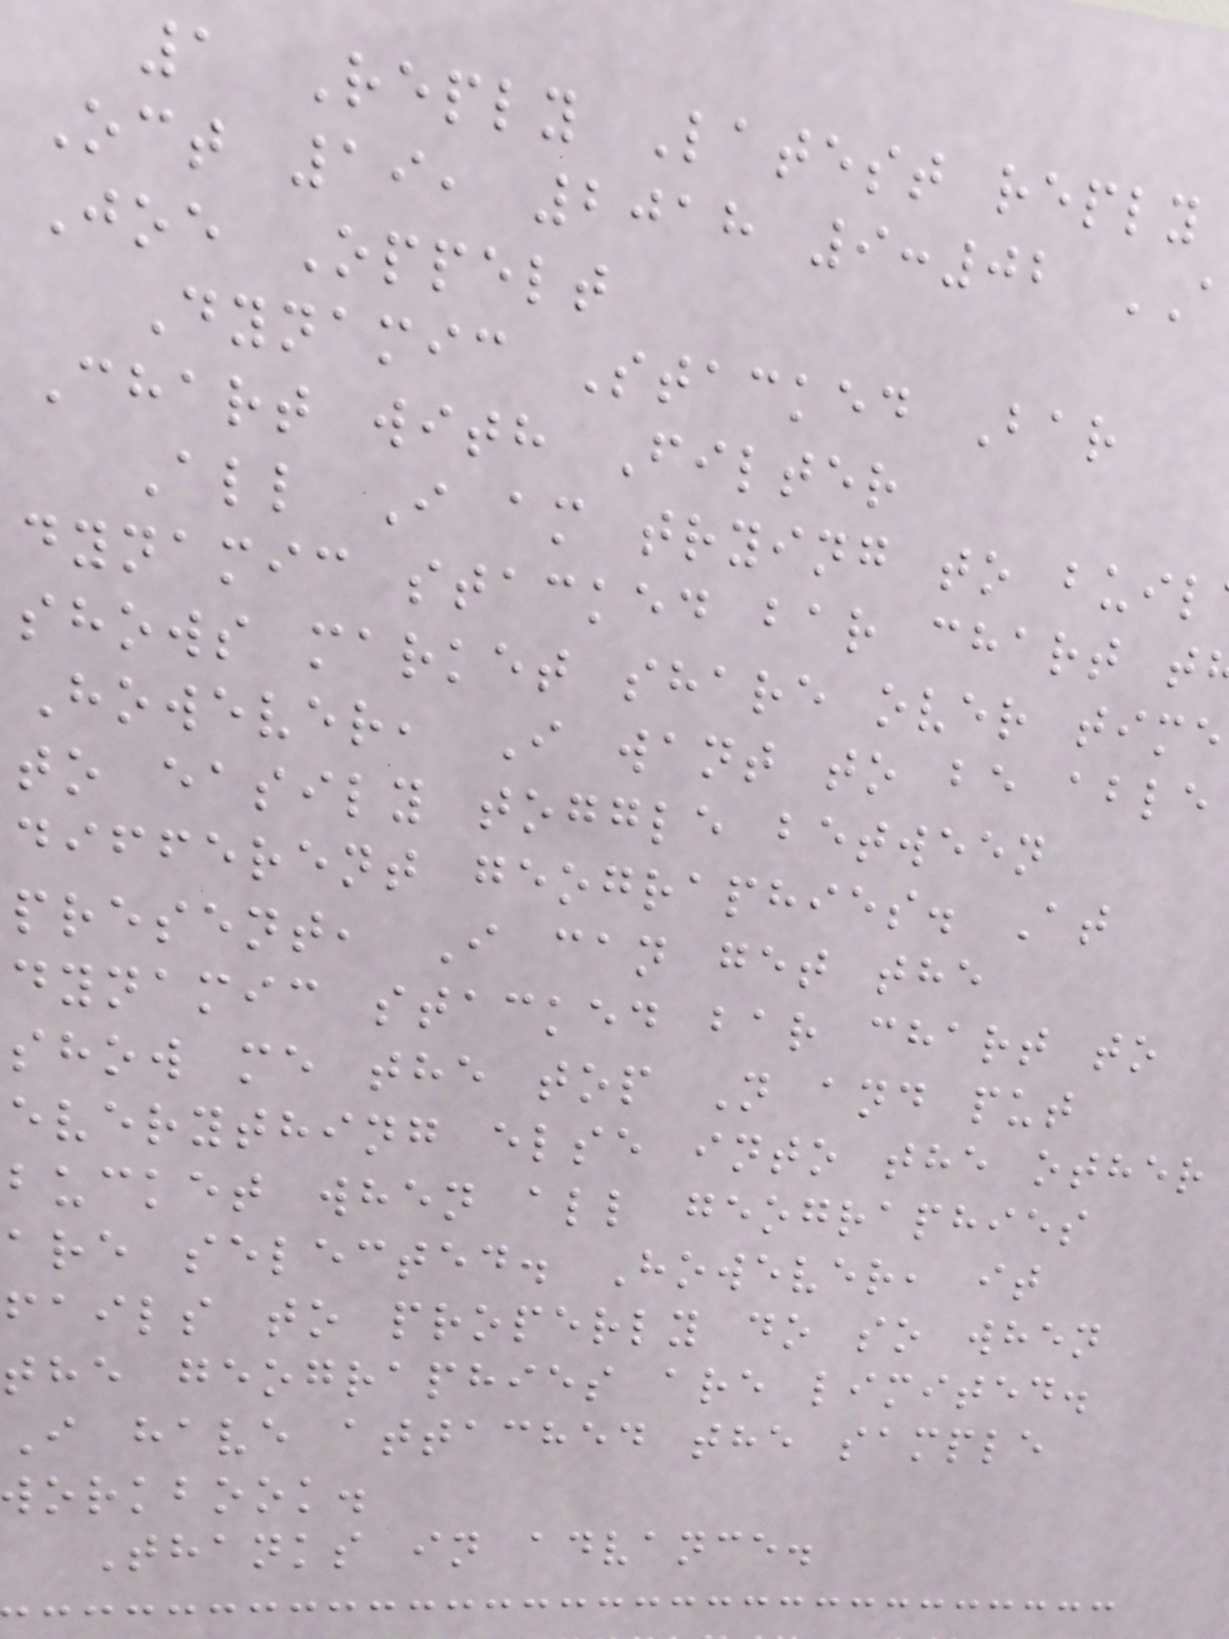1 Reply Latest reply
Oct 19, 2018 9:02
Joe Oppelt
Dynamic Stacked Bar
Chart with Filter
All I am trying to buil
dynamic stacked bar chart t
shows market share over time
However, I want to be able
to easily toggle between
different geographies. At
present, I can get the
dynamic stacked bar chart to
show me the top N and put
everything else into the other
bucket when all geographies
are selected. However, it
fails to properly do so when
the geographies are limited.
I have attached the sample
workbook.
Thanks in advance.
